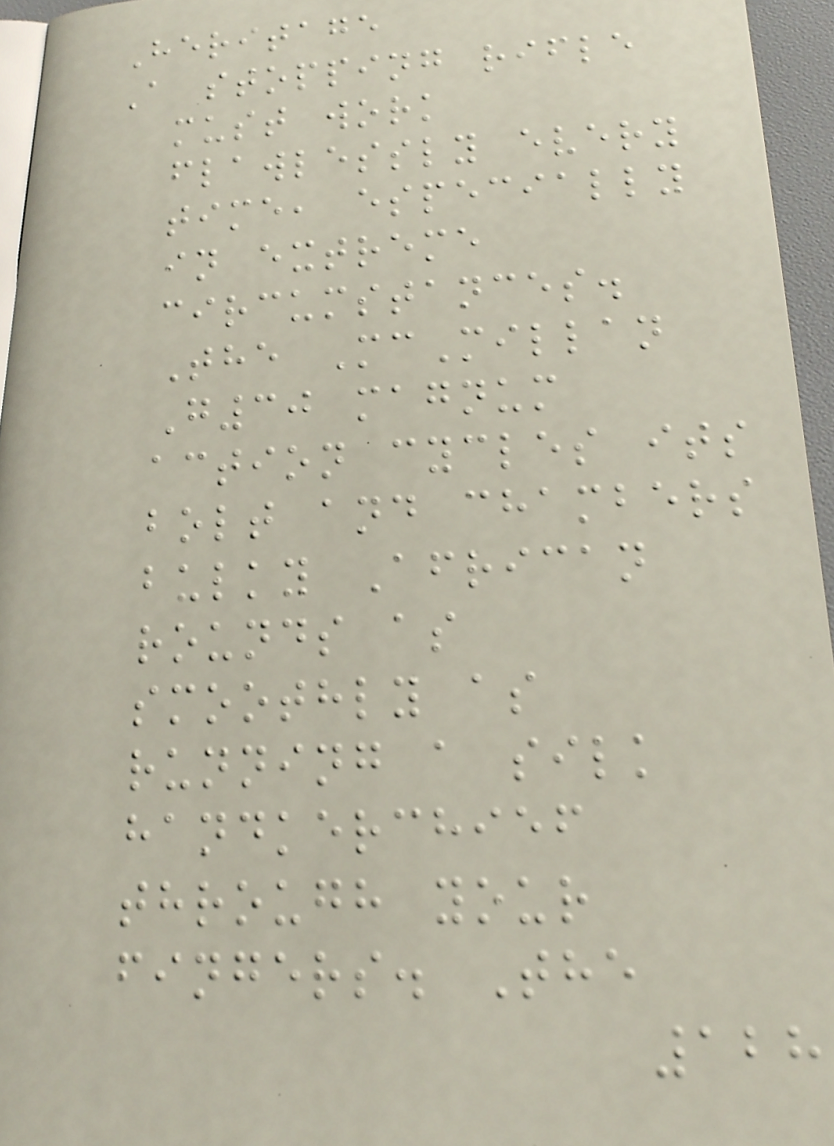Heritage
A stopping rifle
must work
flawlessly every
time, especially
in extreme
circumstances.
The McMillan
G30 magnum
action cycles its
bolt and chambers
bulky African
rounds as
smoothly as
running a silk
handkerchief
through your
fingers. The
128
